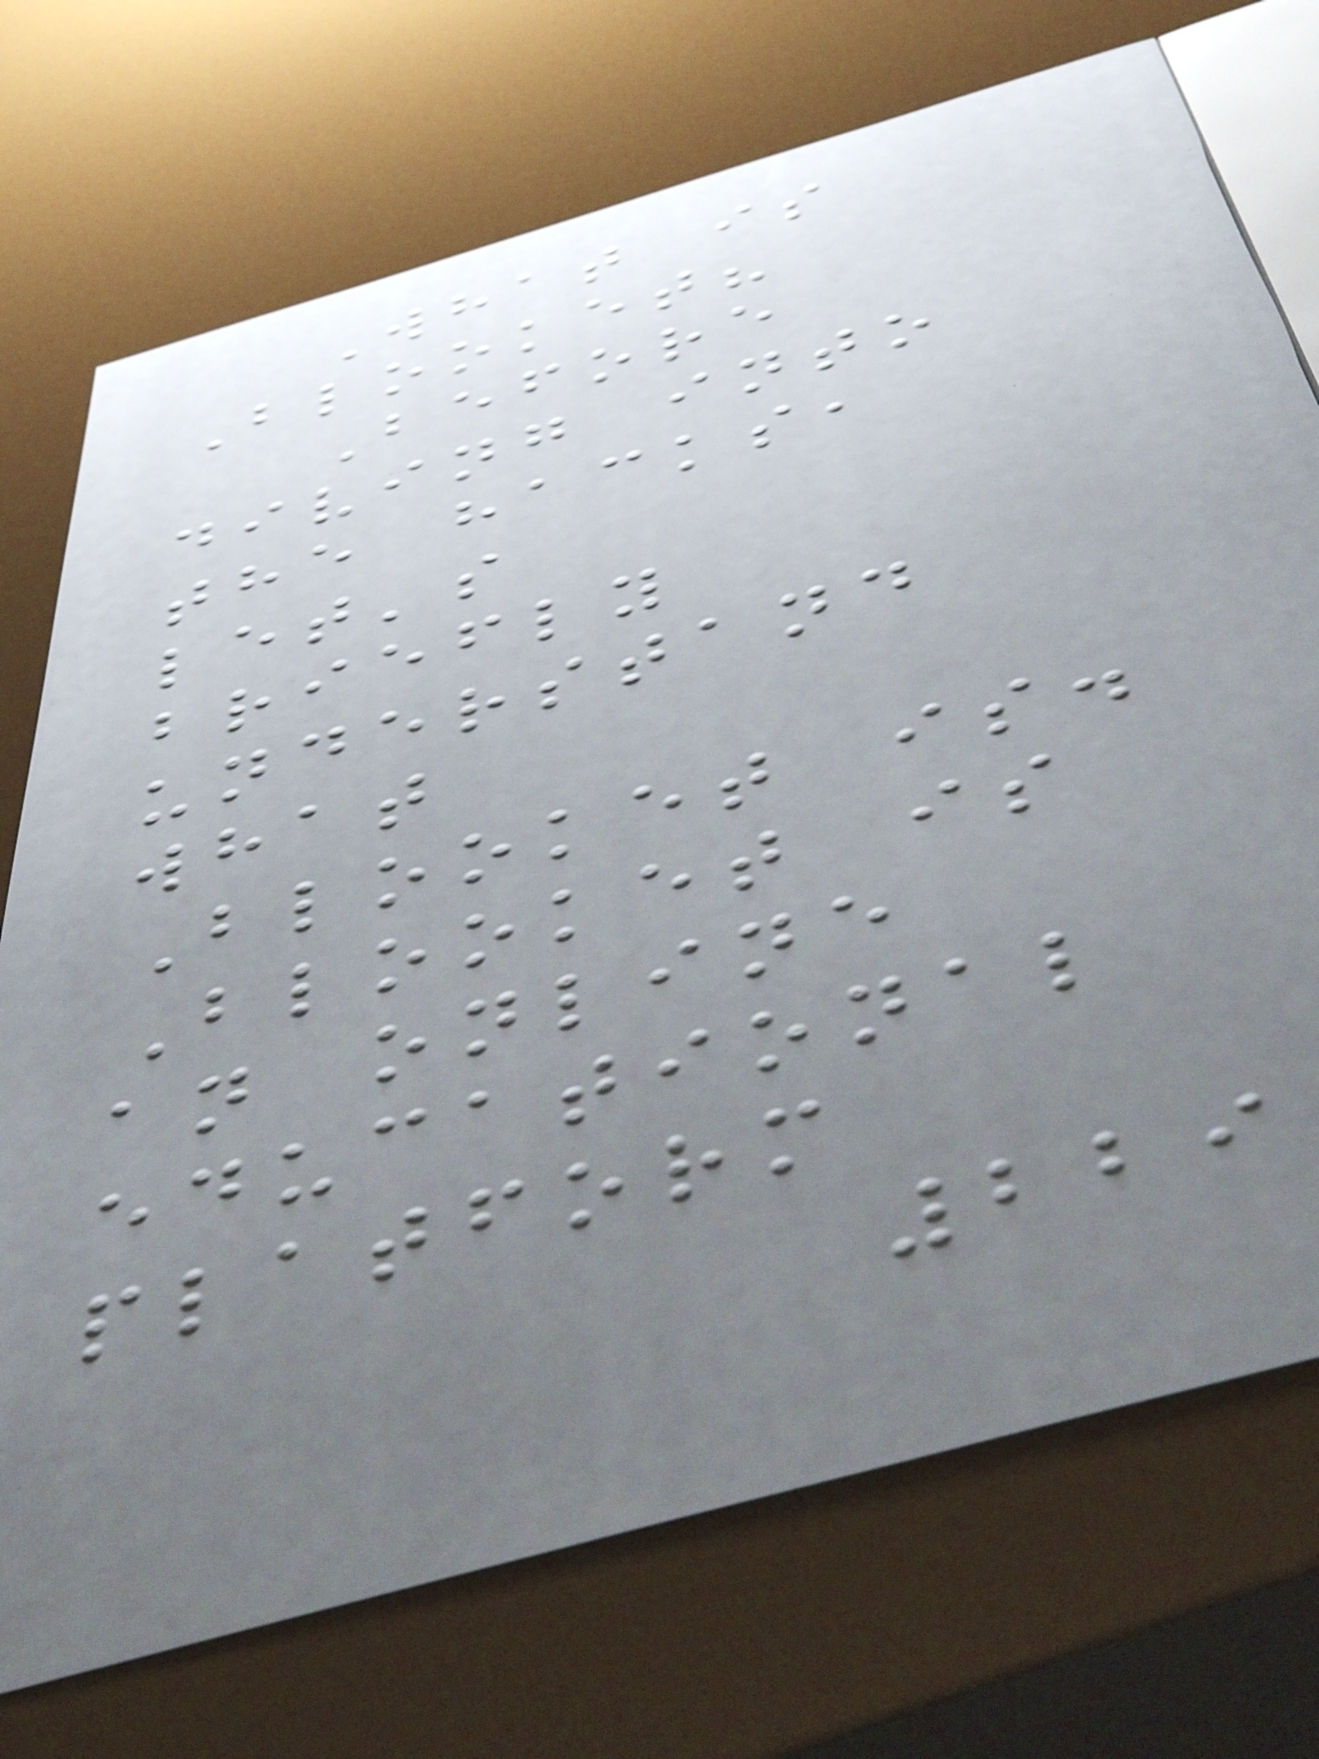What is
Blooket?
Before
diving into
the hacks,
let's
briefly
understand
what
Blooket is.
Blooket is
an online
educational
platform
229
